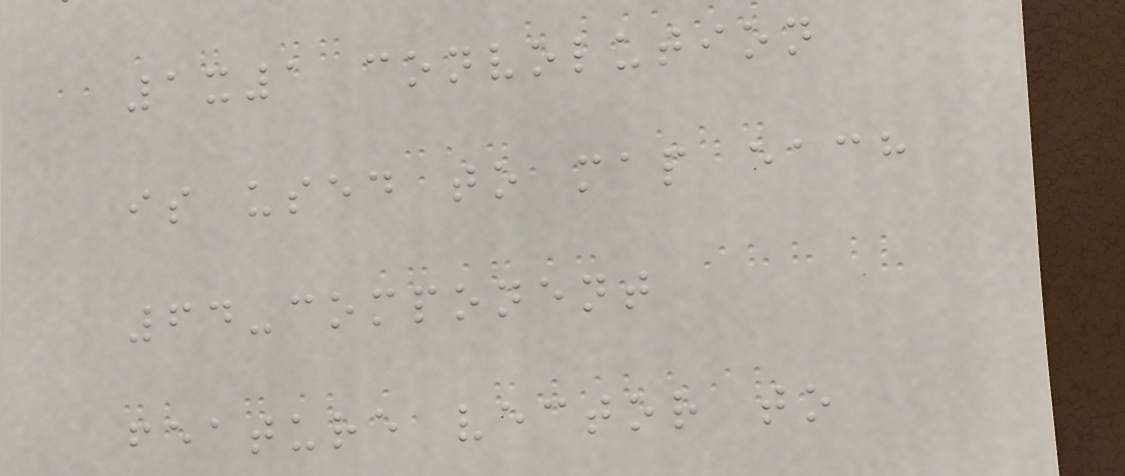1x1 convolution
is used to map each
64-component
feature vector to
